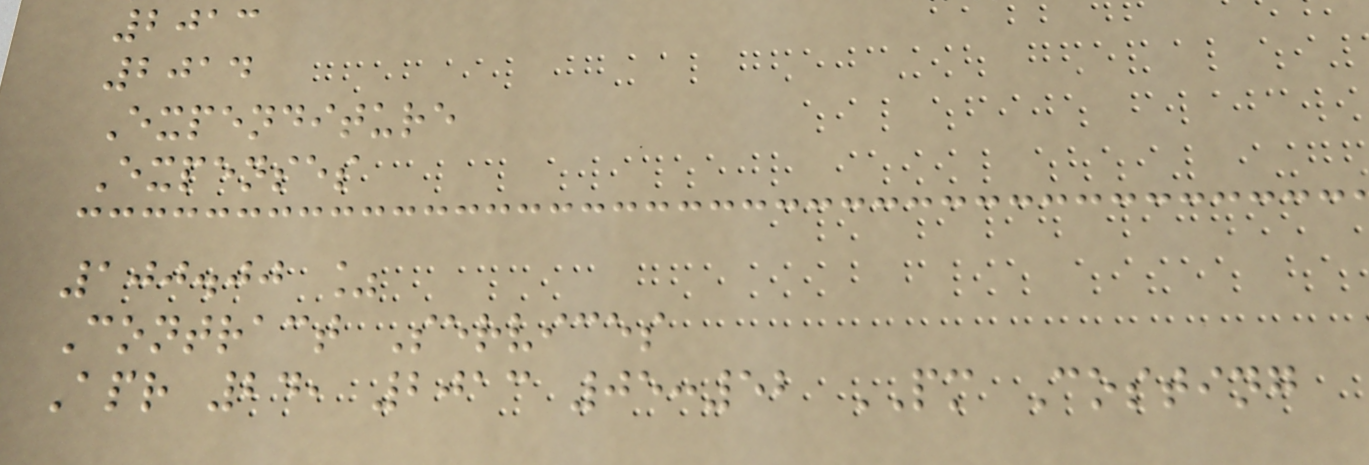2013
2014
Expenditure
Expenses
100.00 %
Contract Services
Apr 24, 2013 05:52 PM Costing
